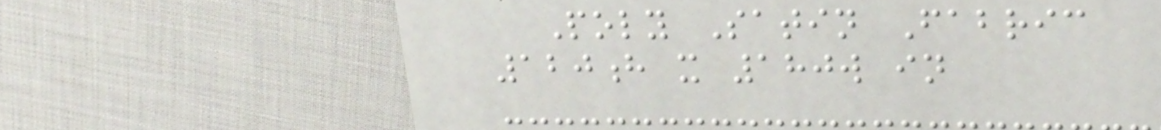Poly Satin Fabric
120h x 180w in
